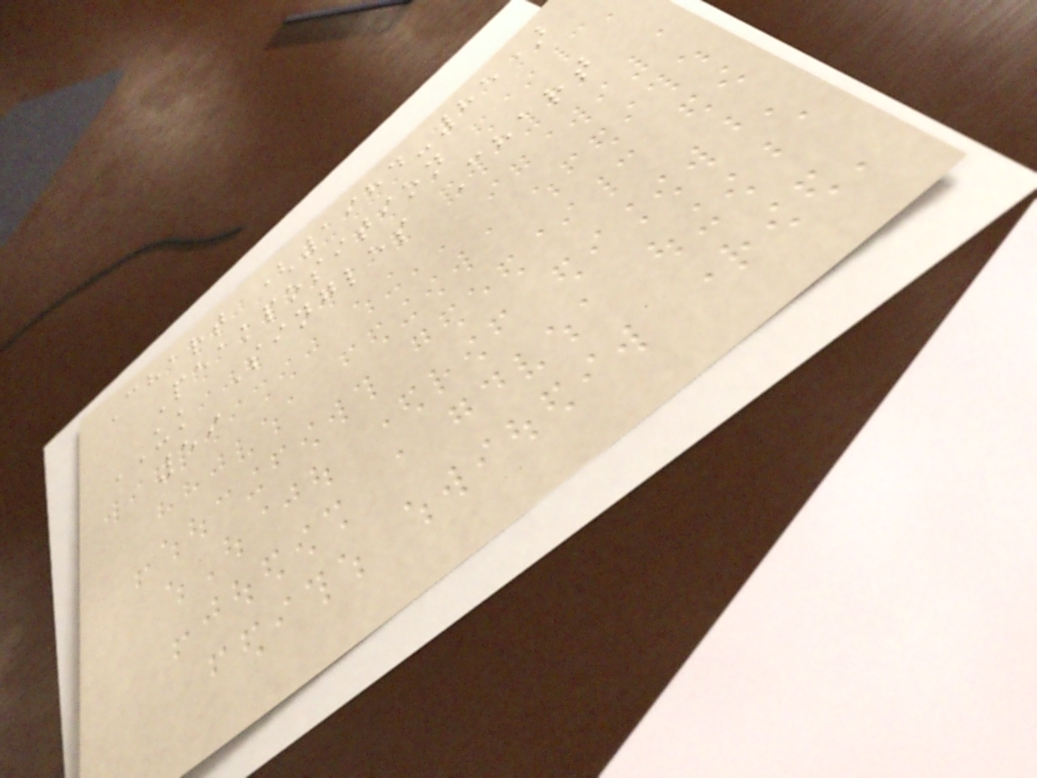Chart (1984-85)
Peakposition
UK Singles Chart
59
